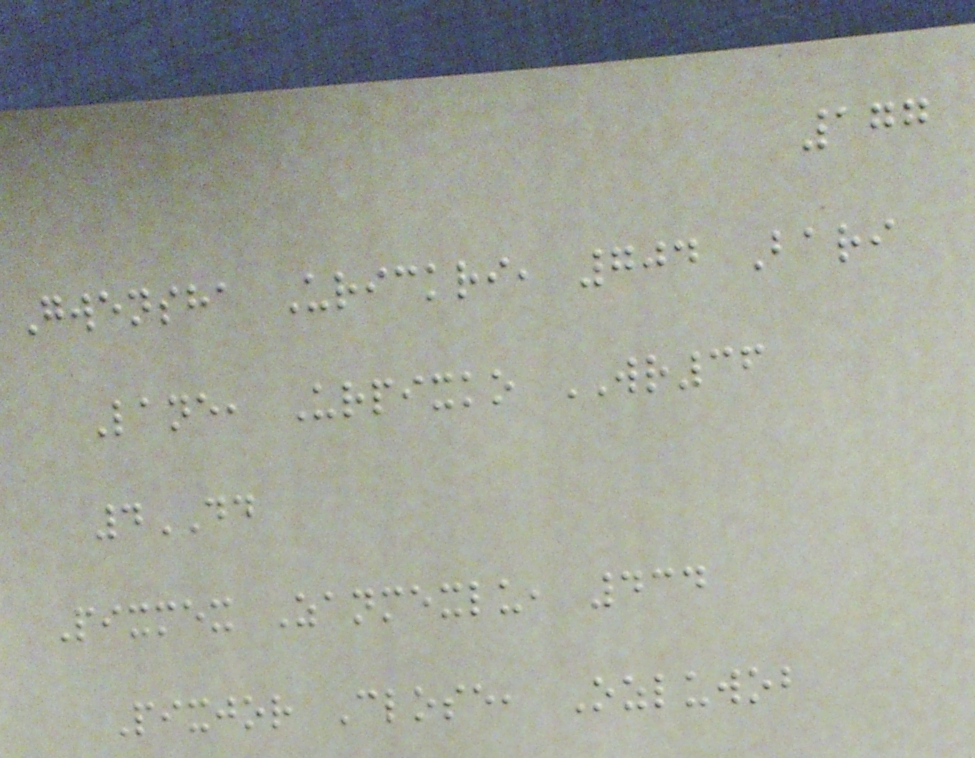177
Gwensha Urickri, 704 Bari
Lane, Urpixko WR36
4DD
Pixmex Zanmexlu, 434
Pixjor Close, Ozluwob
